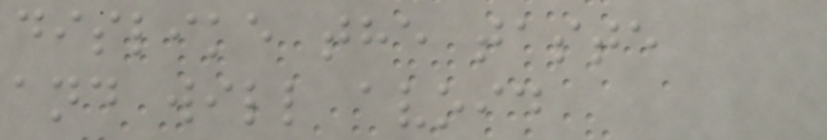dislike the taste
and will avoid
